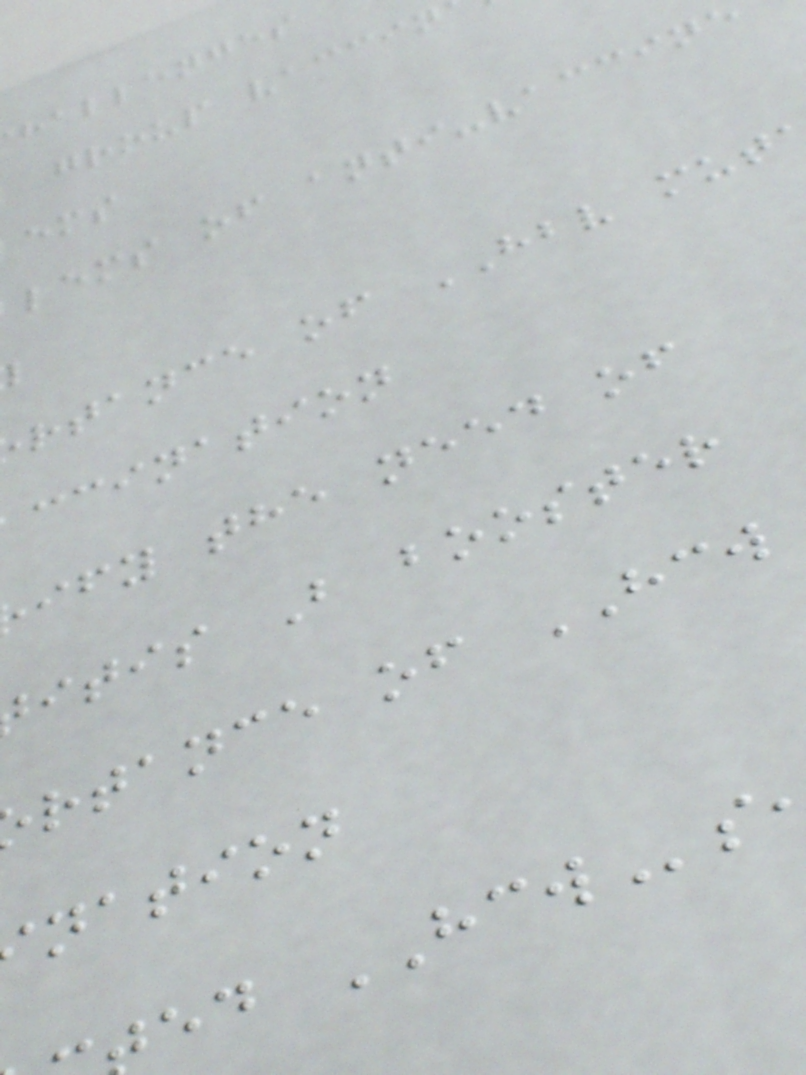hallenges
group vaccin
lems of anti-vaccine
rtance of HBV mut
ccination
ify the need of
itis B booster
rtance of HCW
nation
ed HCWs
